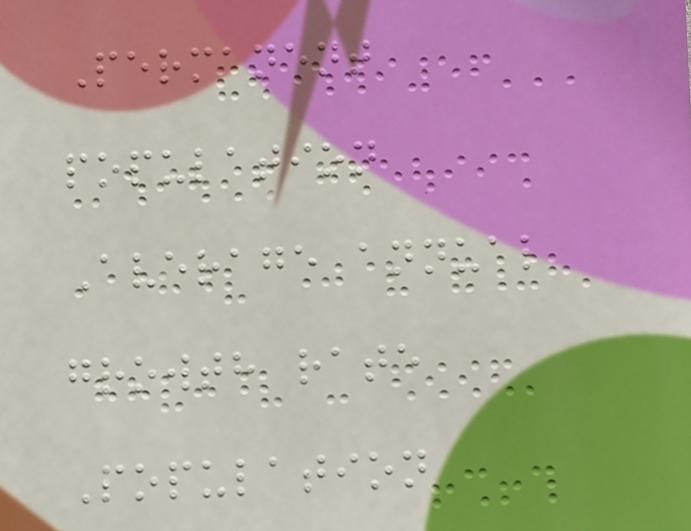Permanent
population
Average annual
growth rate
Population
